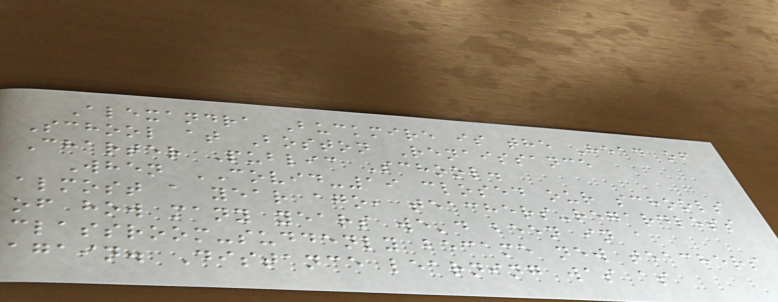Alexandra Buckmire is the Head of
School at Boston Renaissance
Charter Public School.
When COVID-19 closed our schools
almost a year ago, teachers-regardless
of how many years we'd been in a
classroom-suddenly became new teachers
again. Distance learning was as
